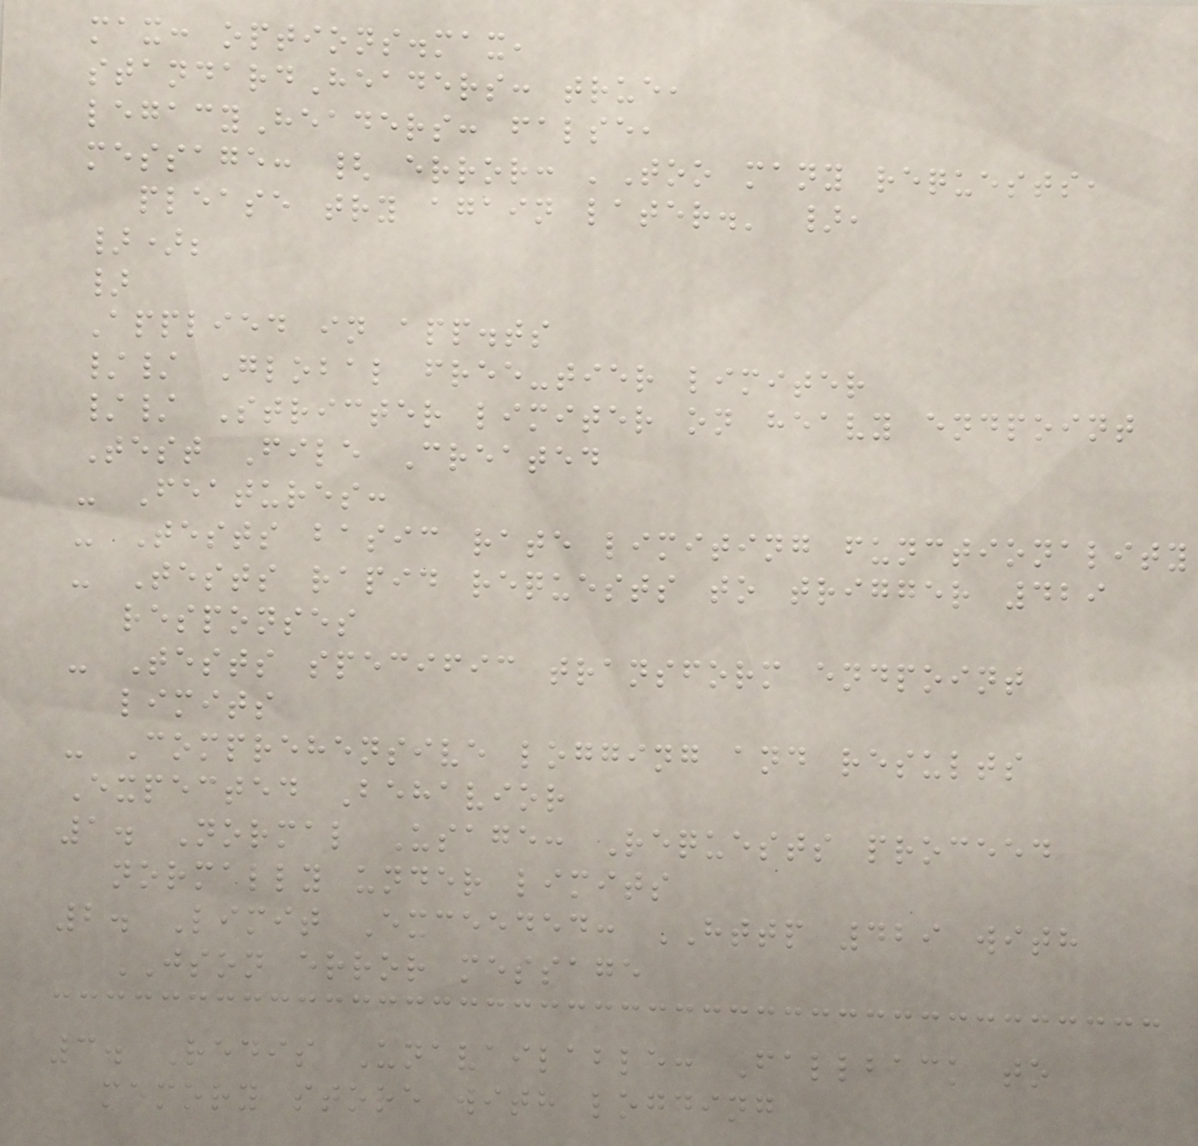max: options.max,
standardHeaders: true,
legacyHeaders: false,
message: { error: 'Too many requests,
please try again later.' },
});
}
Applied in app.ts
// Global free-tier limiter
// Stricter limiter on heavy endpoint
Test File Created
- Features:
- Tests basic rate limiting functionality
- Tests rapid requests to trigger 429
responses
- Tests specific transform endpoint
limits
- Comprehensive logging and results
Expected Behavior
1. Normal Usage: Requests proceed
normally under limits
2. Limit Exceeded: HTTP 429 with
JSON error message
3. Redis Unavailable: Fallback to
memory store with logging
